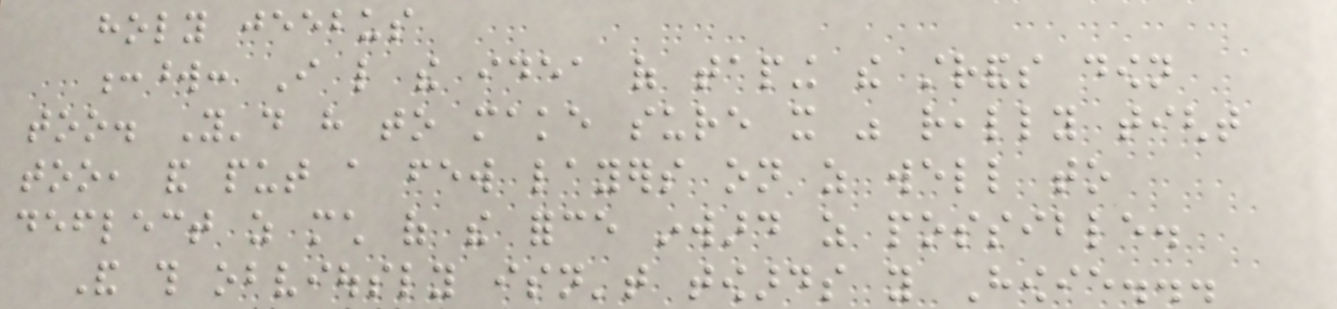holy jeebus
:word: I like the idea of taping the strands down
too. You'd have to make sure it was really tight
too, and put a few layers on as well to
deflect as much of the force inward as possible.
And this obviously isn't towards you Howie...
